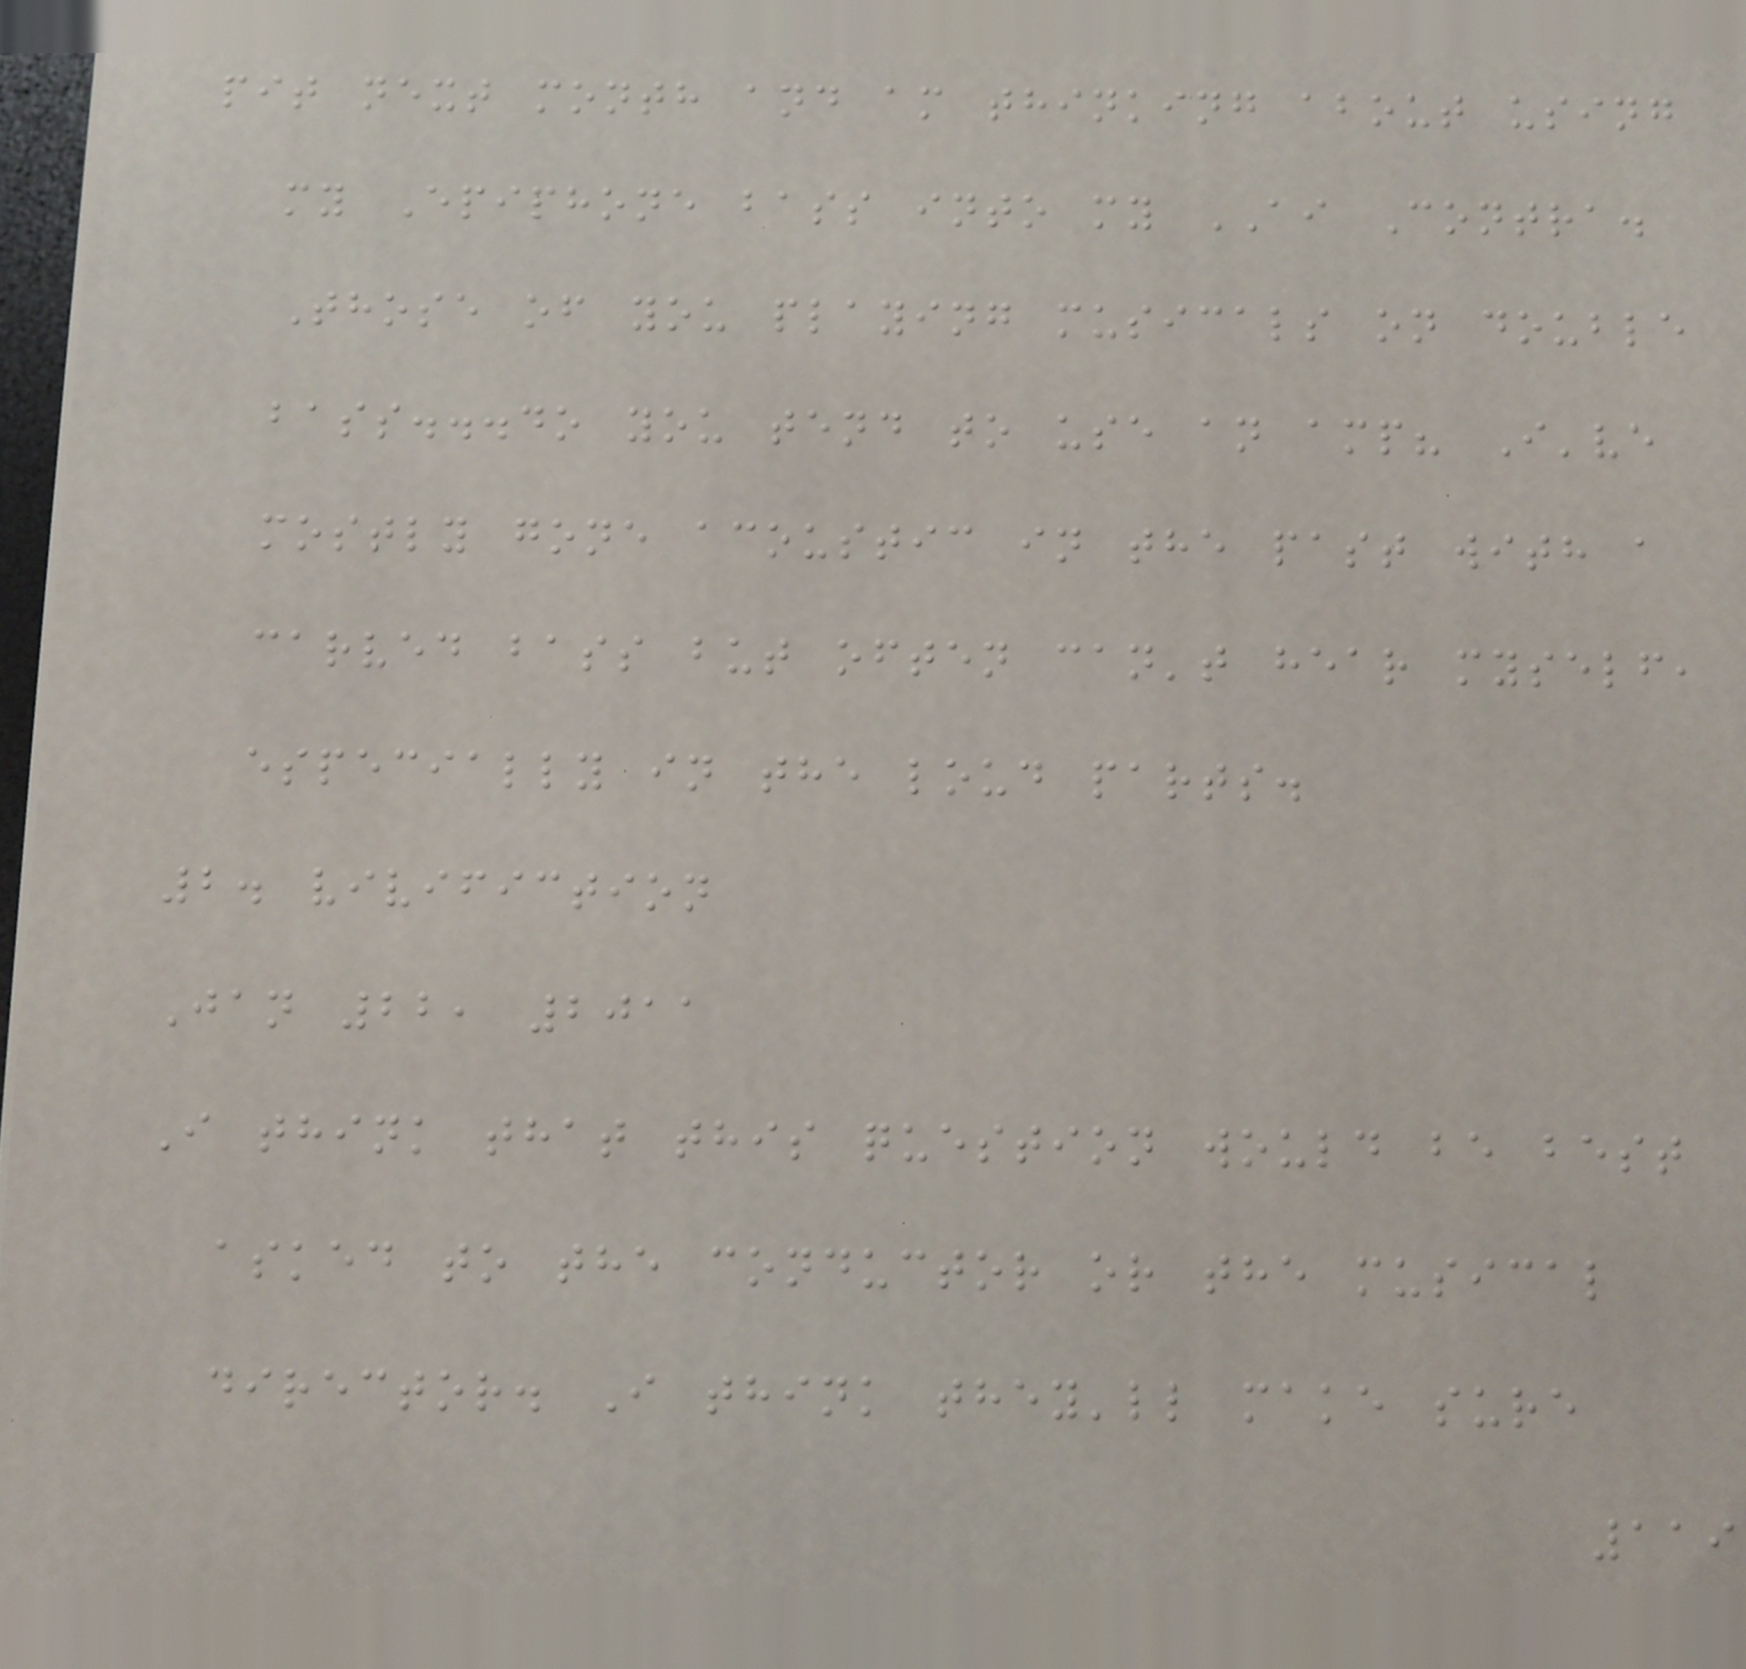pit next month and am thinking about using
my Epiphone bass into my AI Contra.
Those of you playing musicals on double
bass...do you tend to use an amp? I've
mostly gone acoustic in the past with a
carved bass but often can't hear myself,
especially in the loud parts.
2. vivifiction
Jan 22, 2011
I think that this question would be best
asked to the conductor or the musical
director. I think they'll make sure
119
